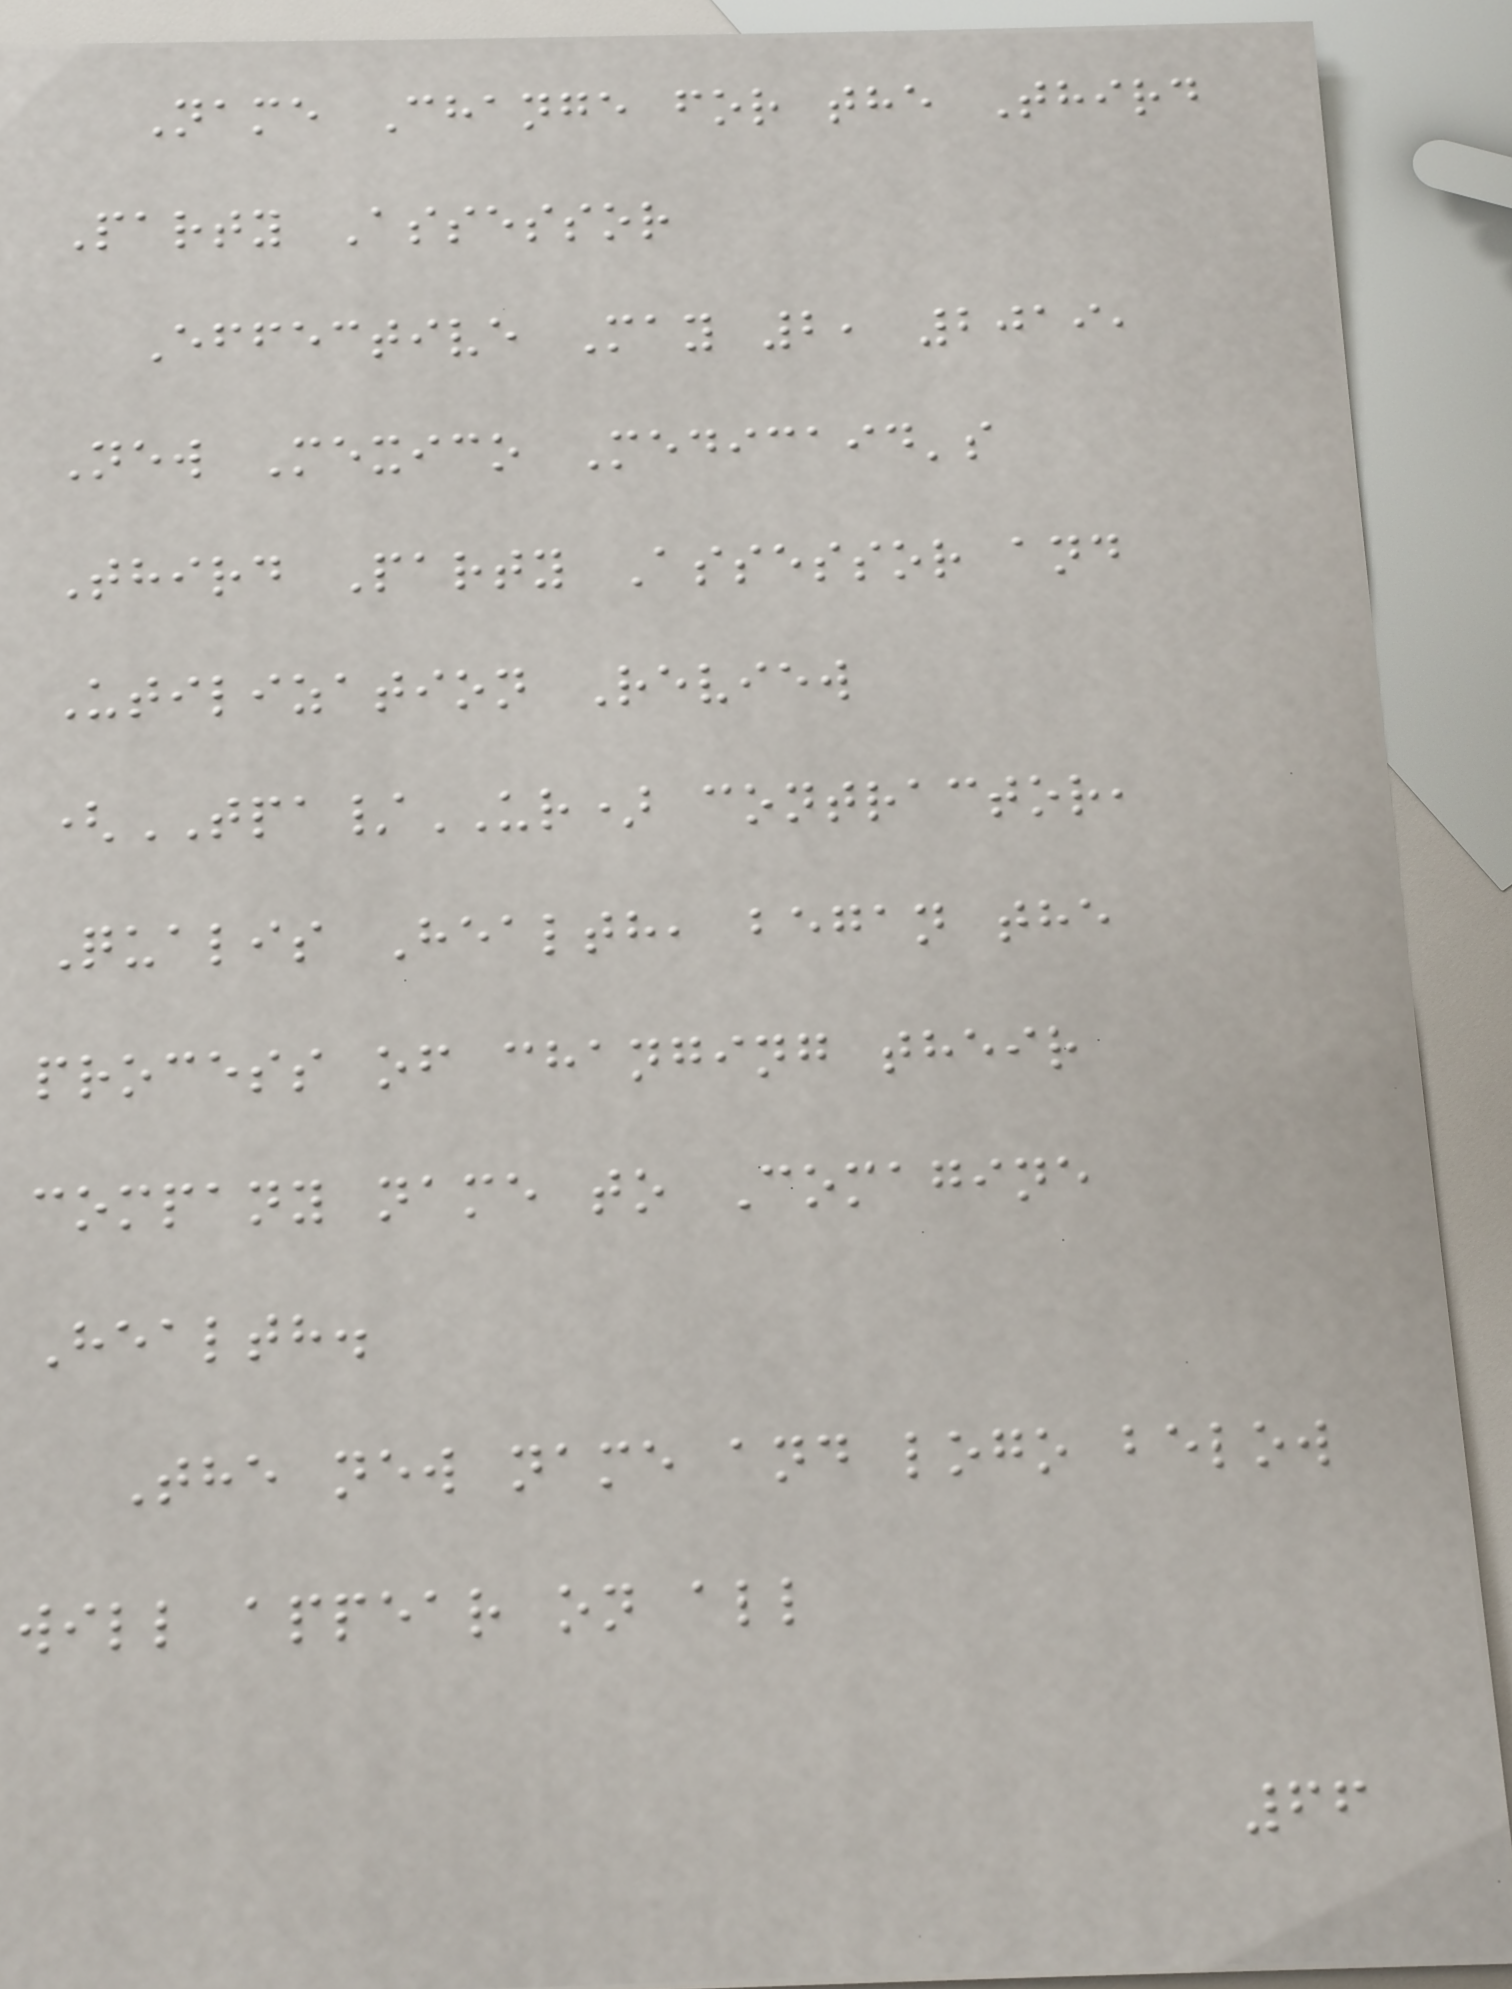Name Change for the Third
Party Assessor
Effective May 2, 2019,
New Mexico Medicaid's
Third Party Assessor and
Utilization Review
(TPA/UR) contractor,
Qualis Health, began the
process of changing their
company name to Comagine
Health.
The new name and logo below
will appear on all
66
